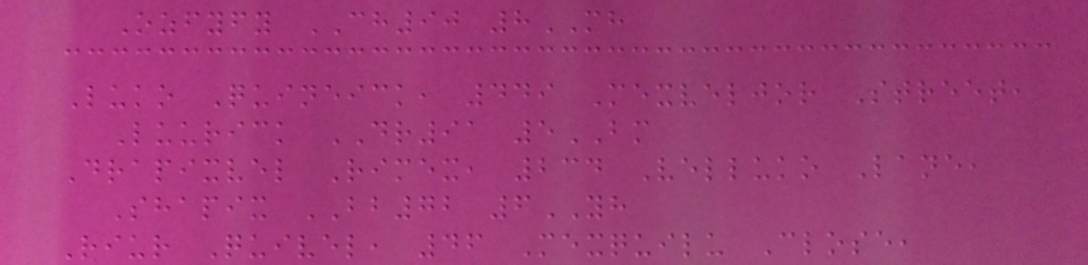Ozfyfy CH90 8MH
Luko Quineick, 449 Mexveljor Street,
Luurick DR91 5BM
Drapixvel Rimex, 234 Velluko Lane,
Shapix BB72 6YH
Riur Quivel, 46 Mexquilu Close,
